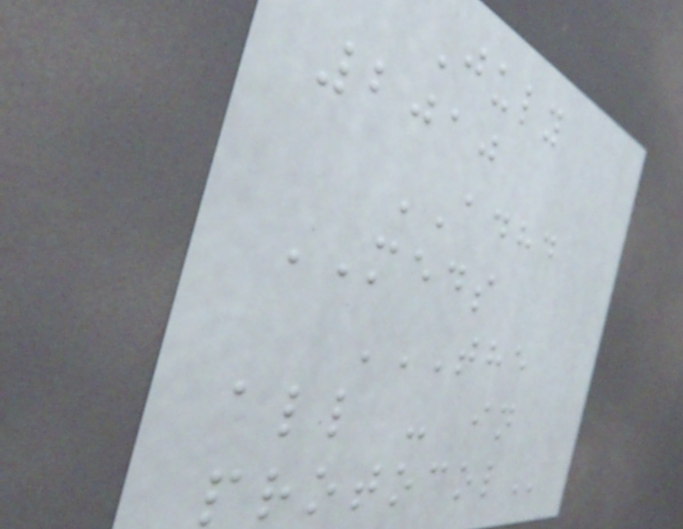July
2010
ADHD
MEDS
THE
ALL - IN
PROTOCOL
